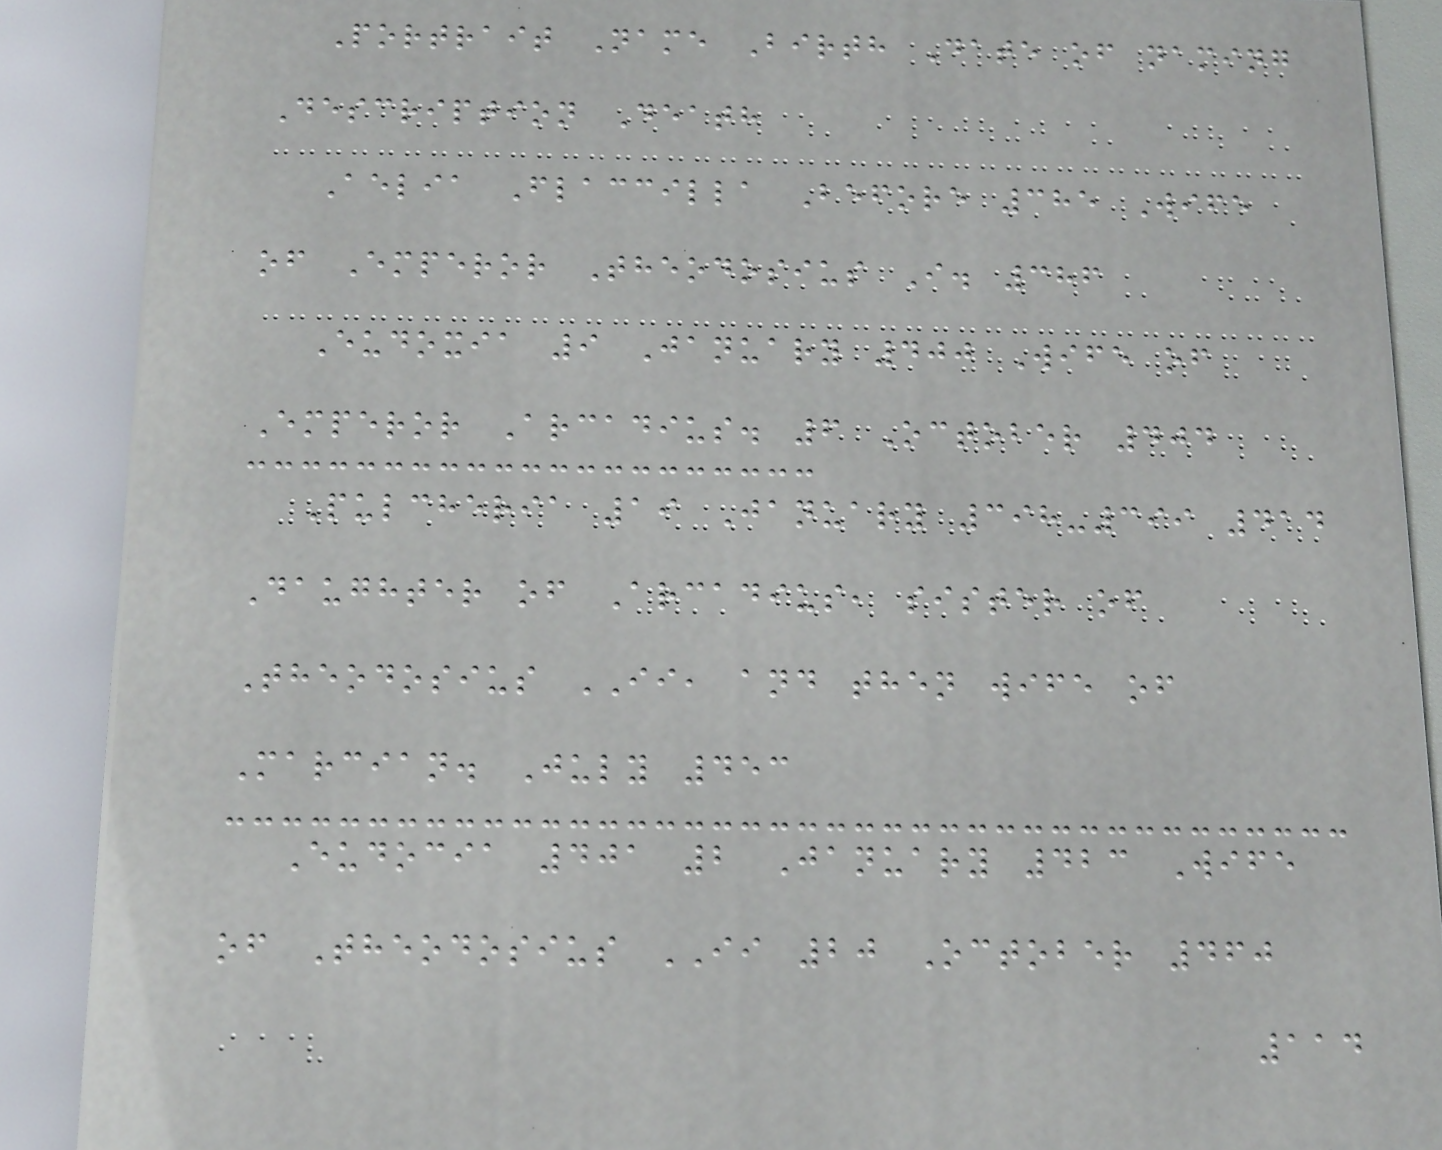Portrait Name Birth Date of naming
Description Death
Aelia Flaccilla Before 385 Wife
of Emperor Theodosius I. 386
Eudoxia 9 January 400 Wife of
Emperor Arcadius. 6 October 404
Pulcheria 19 January 398-399 414
Daughter of Arcadius, sister of
Theodosius II, and then wife of
Marcian. July 453
Eudocia 401 2 January 423 Wife
of Theodosius II 20 October 460
114
